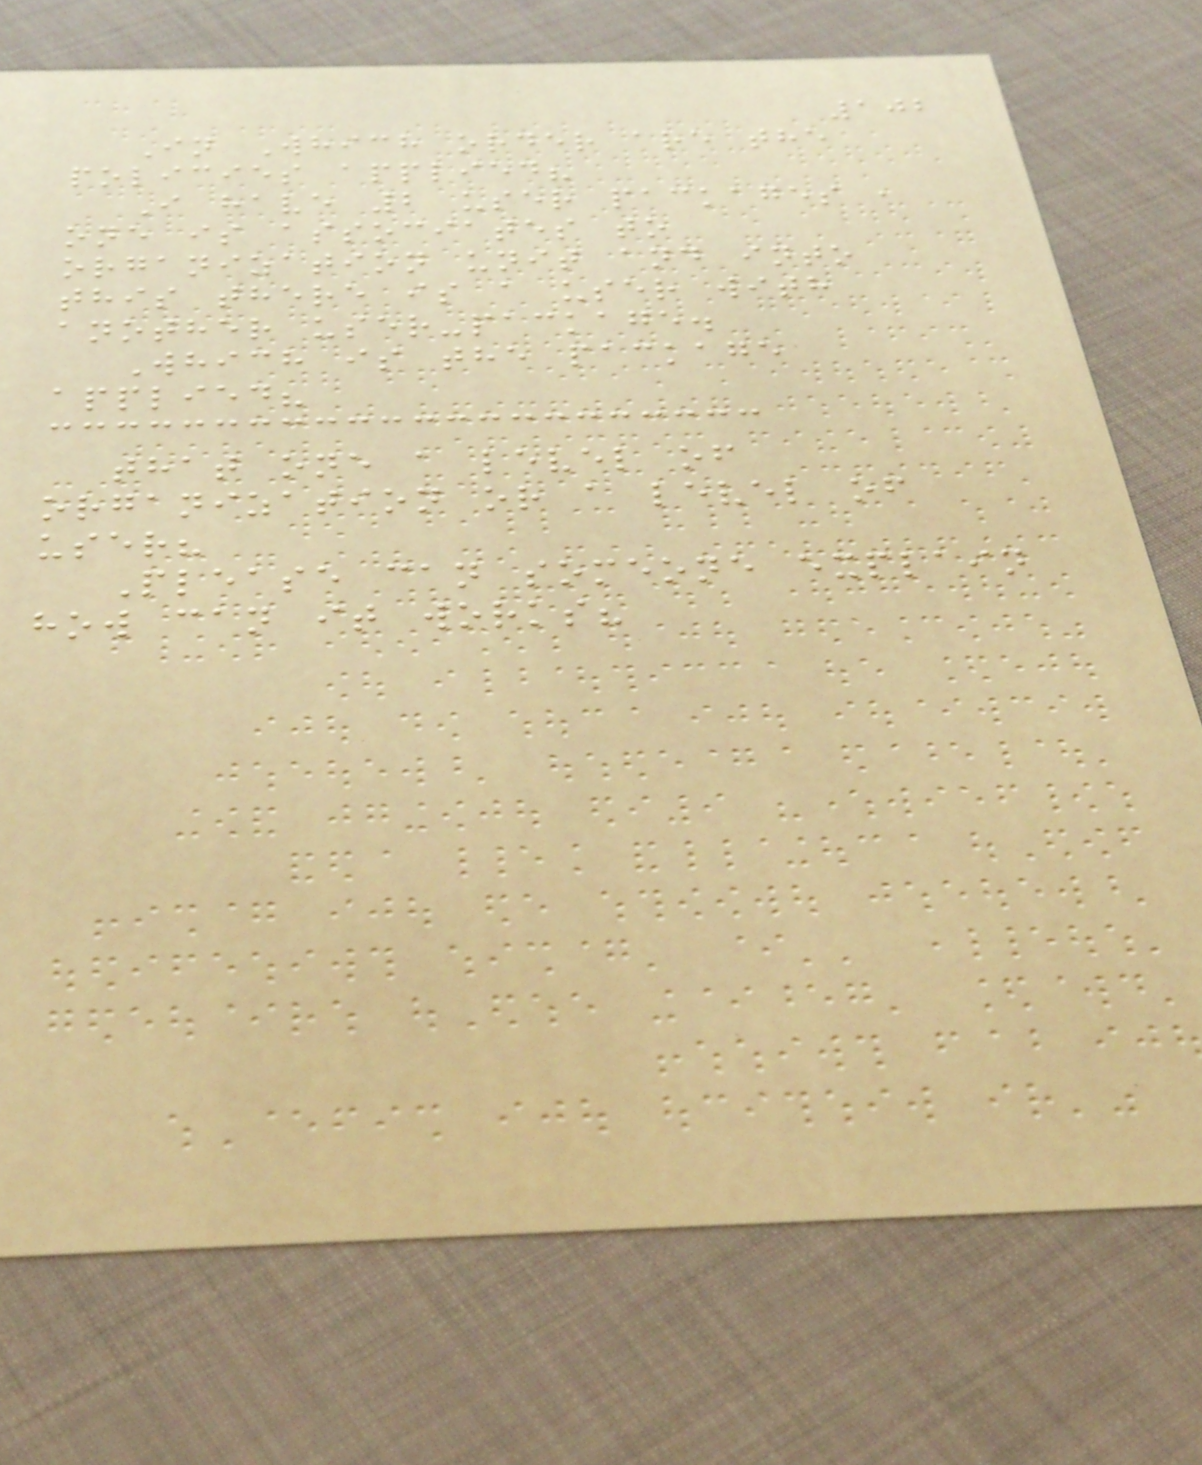102
In Which order are the
policies applied?
I have 2 user packages ,
one is associates to
organization unit and into
this there is a user with
another user-package.
Which is the package
applied?
that one a level of
organization or a level of
user?
Please can someone explain
how can it works?
